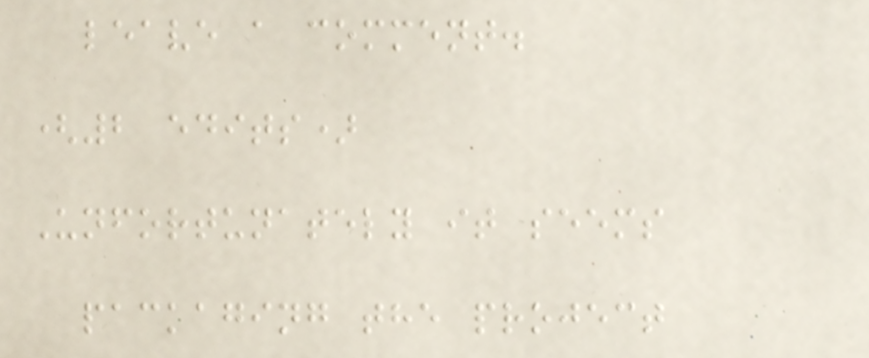leave a comment.
(2 edits)
Unfortunately it seems
packaging the project
